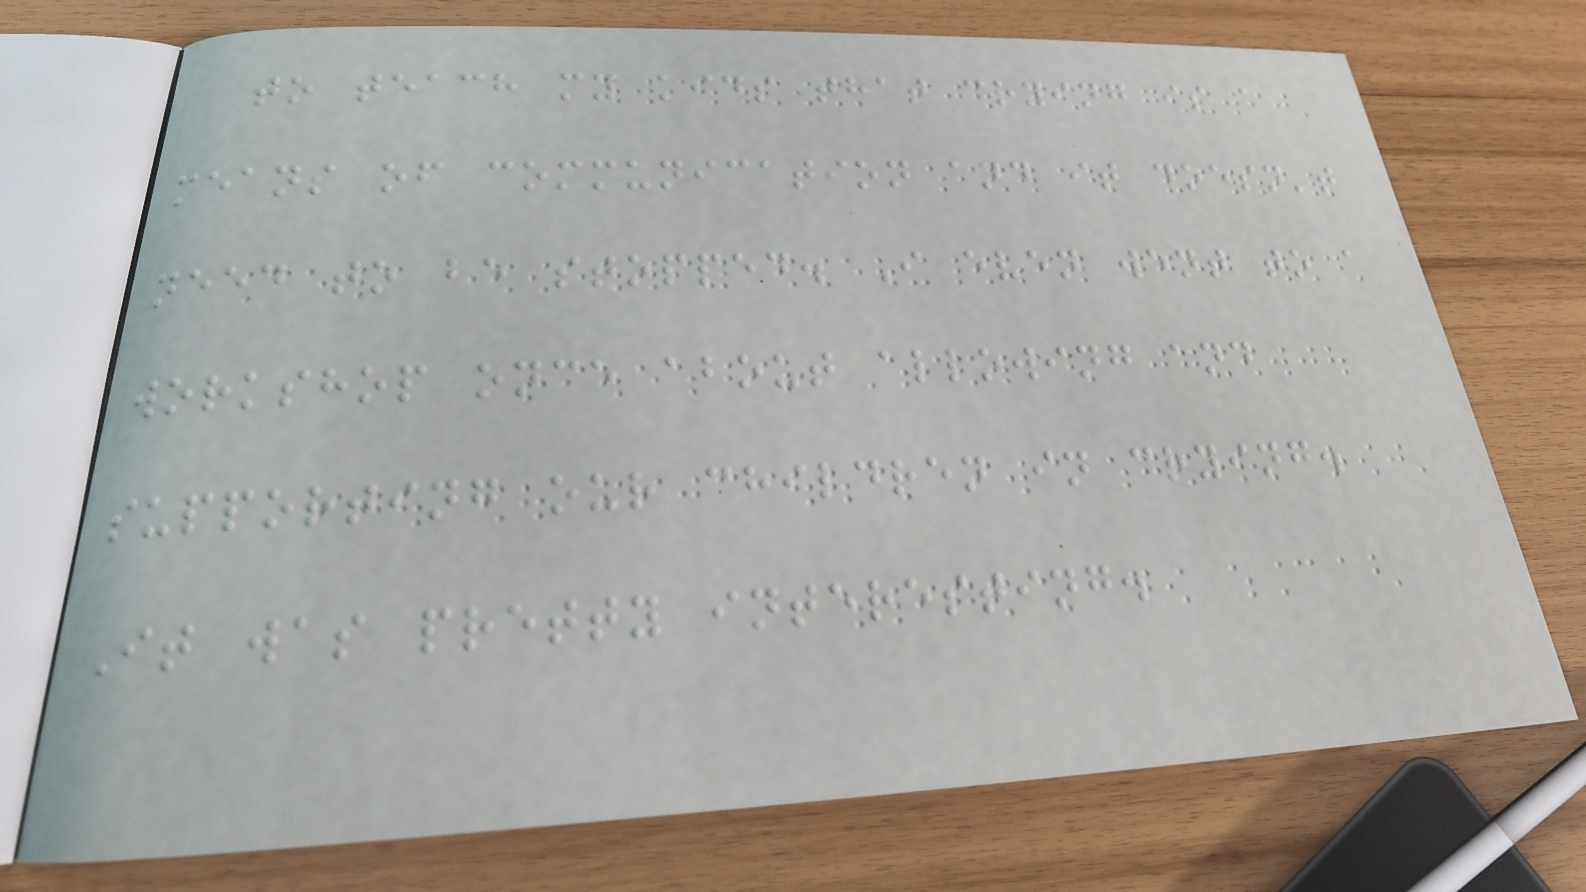to teach my kids that crying is a
means of communication and it doesn't
need to be stopped. I even went to a
workshop once about allowing and
supporting our children in crying.
It was pretty interesting.
